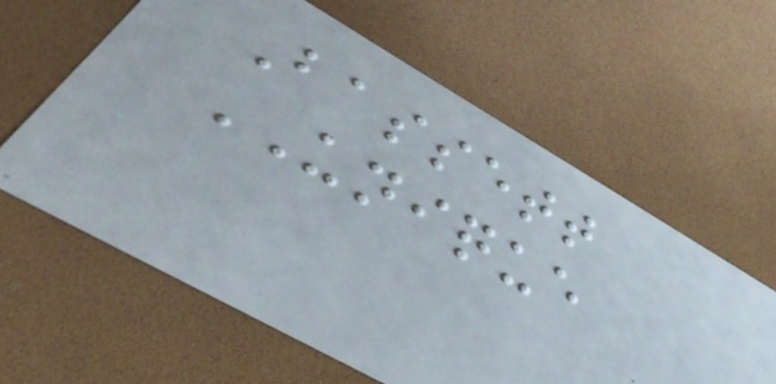Bassett
UNIQUE
